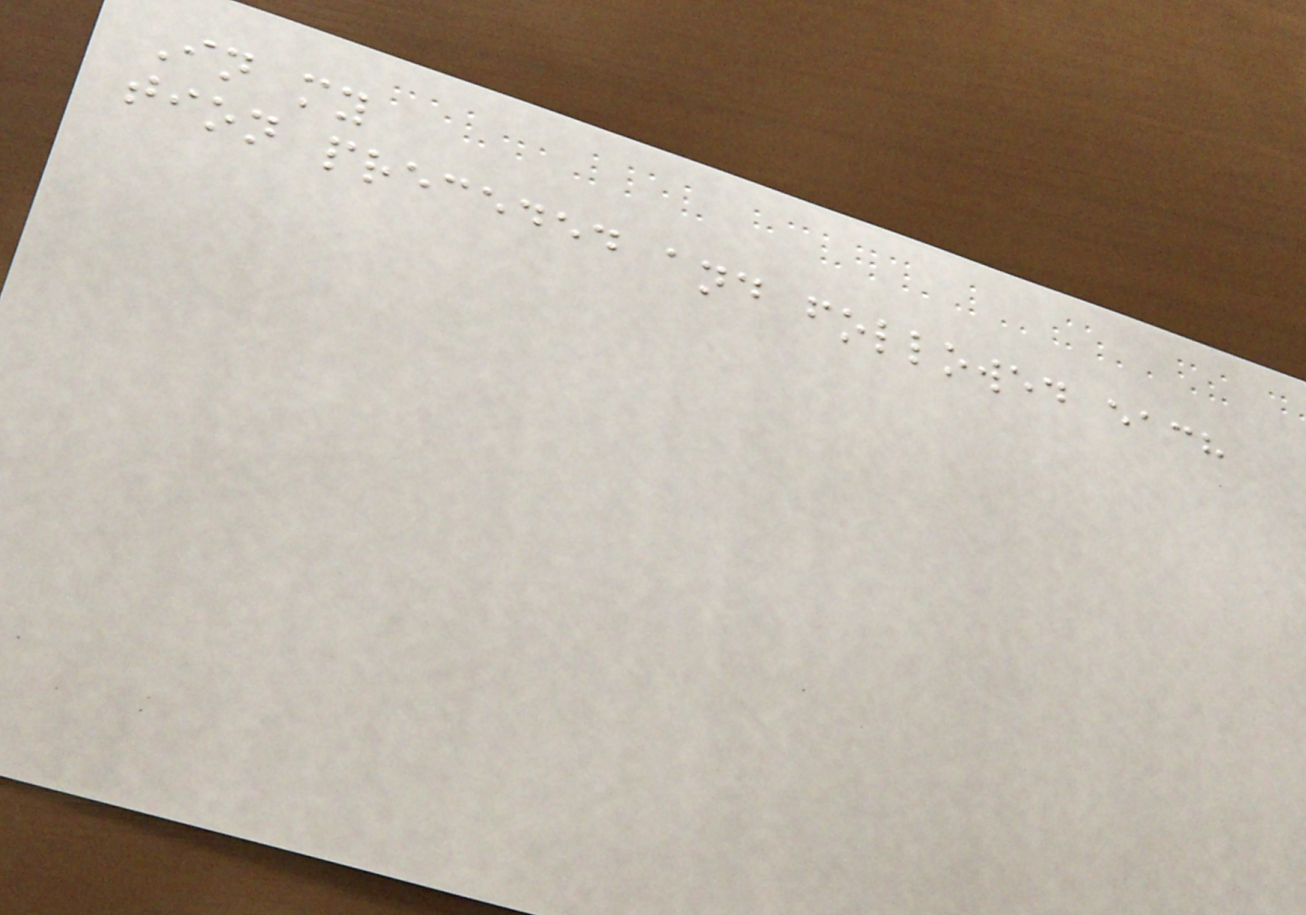In my
tion preceded and followed each
